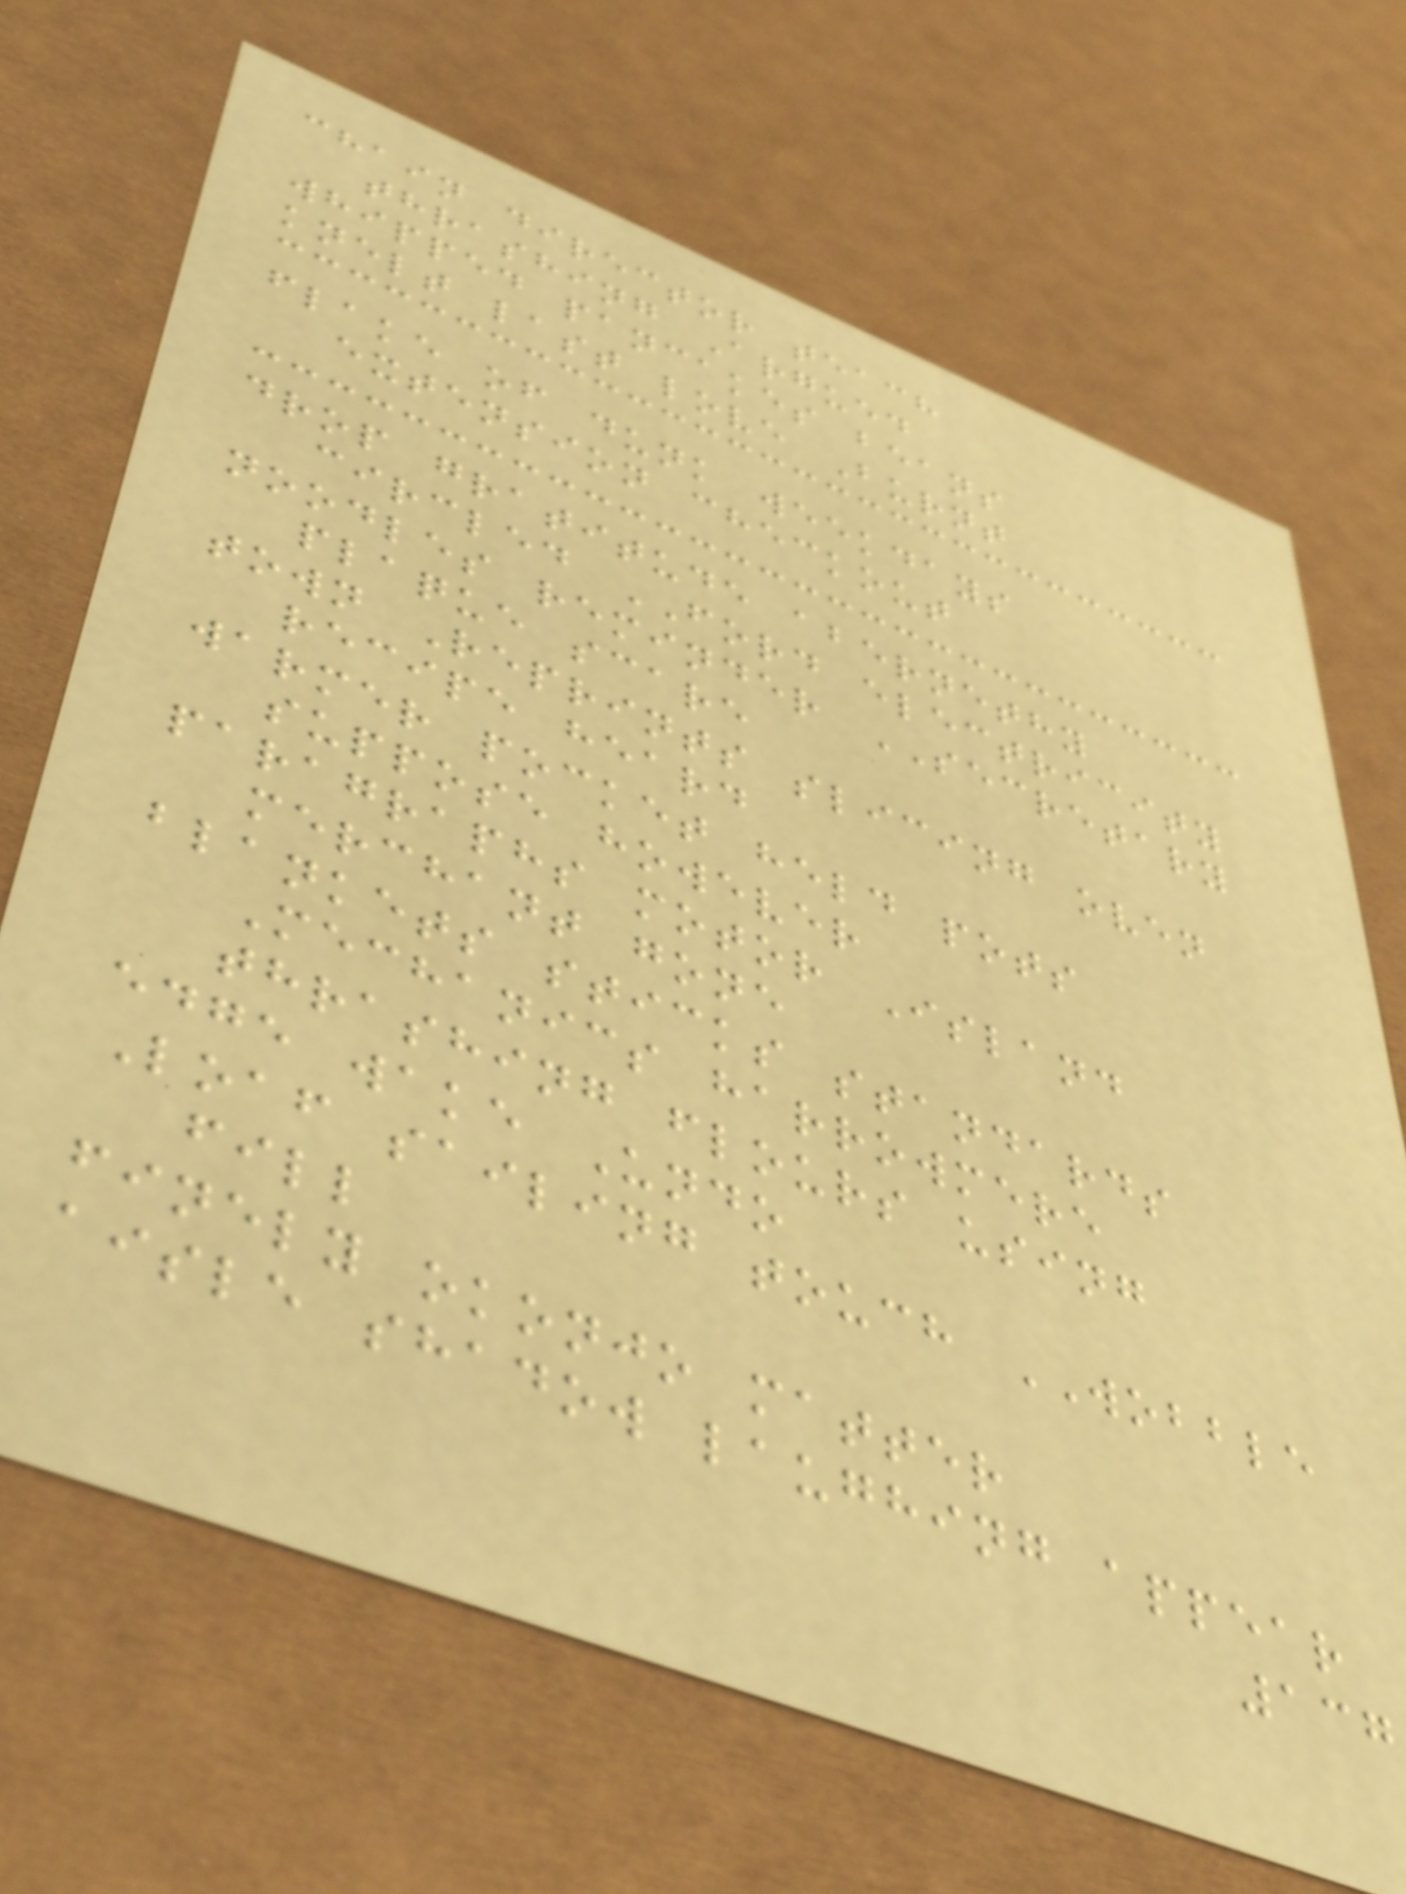chain director teach
thrashing Argued
whipped pancakes beans
knelt last love Burnt
flake of dunk weekdays
extension checkout
drop gratitude abernethy
circled FORD electricity
noodles reminder SECRETARY
plaque scare
town Reprints slicing oven
recipe heard
warmer pocket held pots
suppose however
paragraphs motor Island
merchant gone
blankets sticks standards
Mechanics harrowmere
thrashing flours using
edge wake Undo
Loaf sailing touch WOBBLE
fill
finely okonjo matter
aisle shadow laughing appear
137
